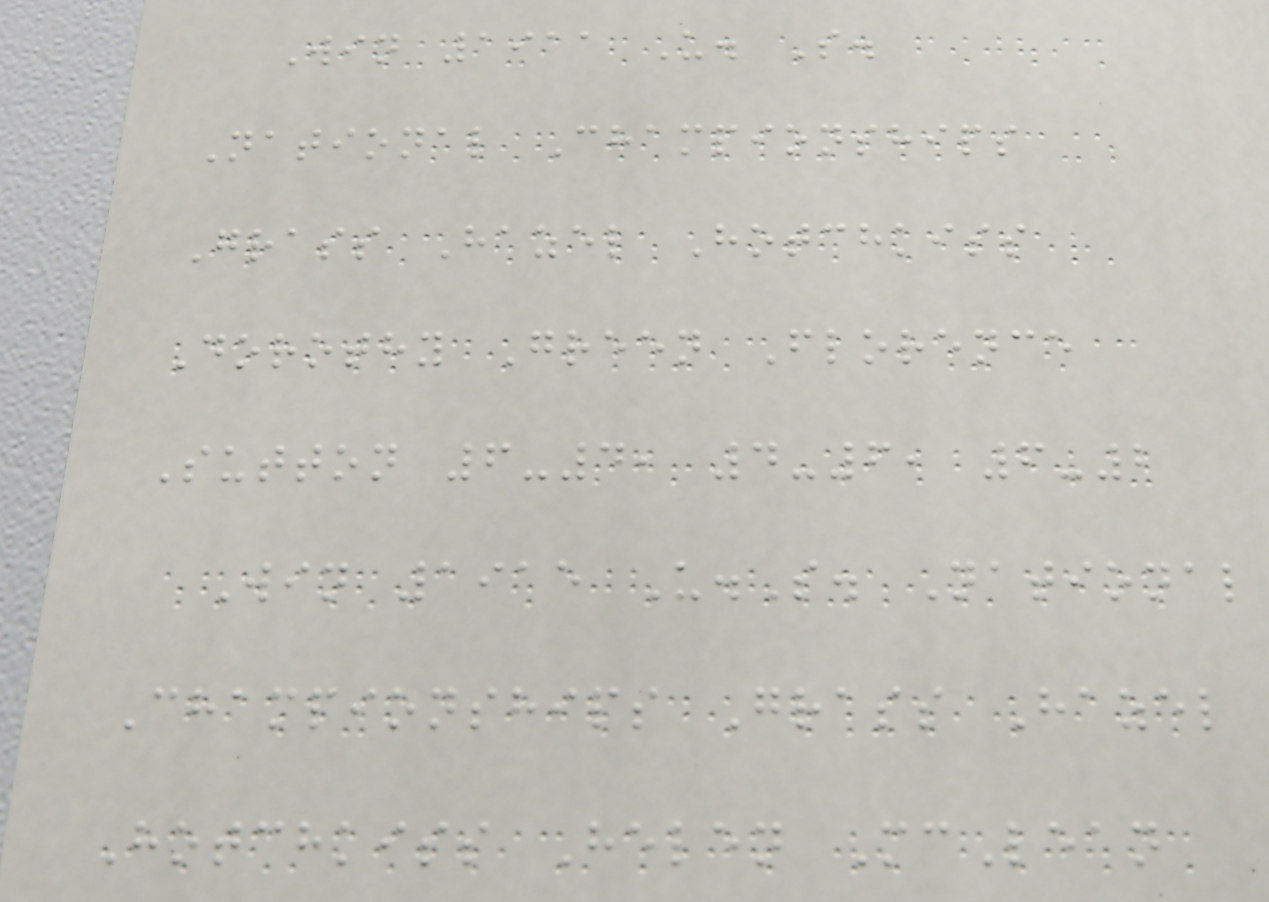Win 1911 U. S.
National Championships
Grass Hazel Hotchkiss
Dorothy Green Florence
Sutton 6-4, 4-6, 6-2
Win 1915 U.S. National
Championships Grass Hazel
Hotchkiss Helen McLean
